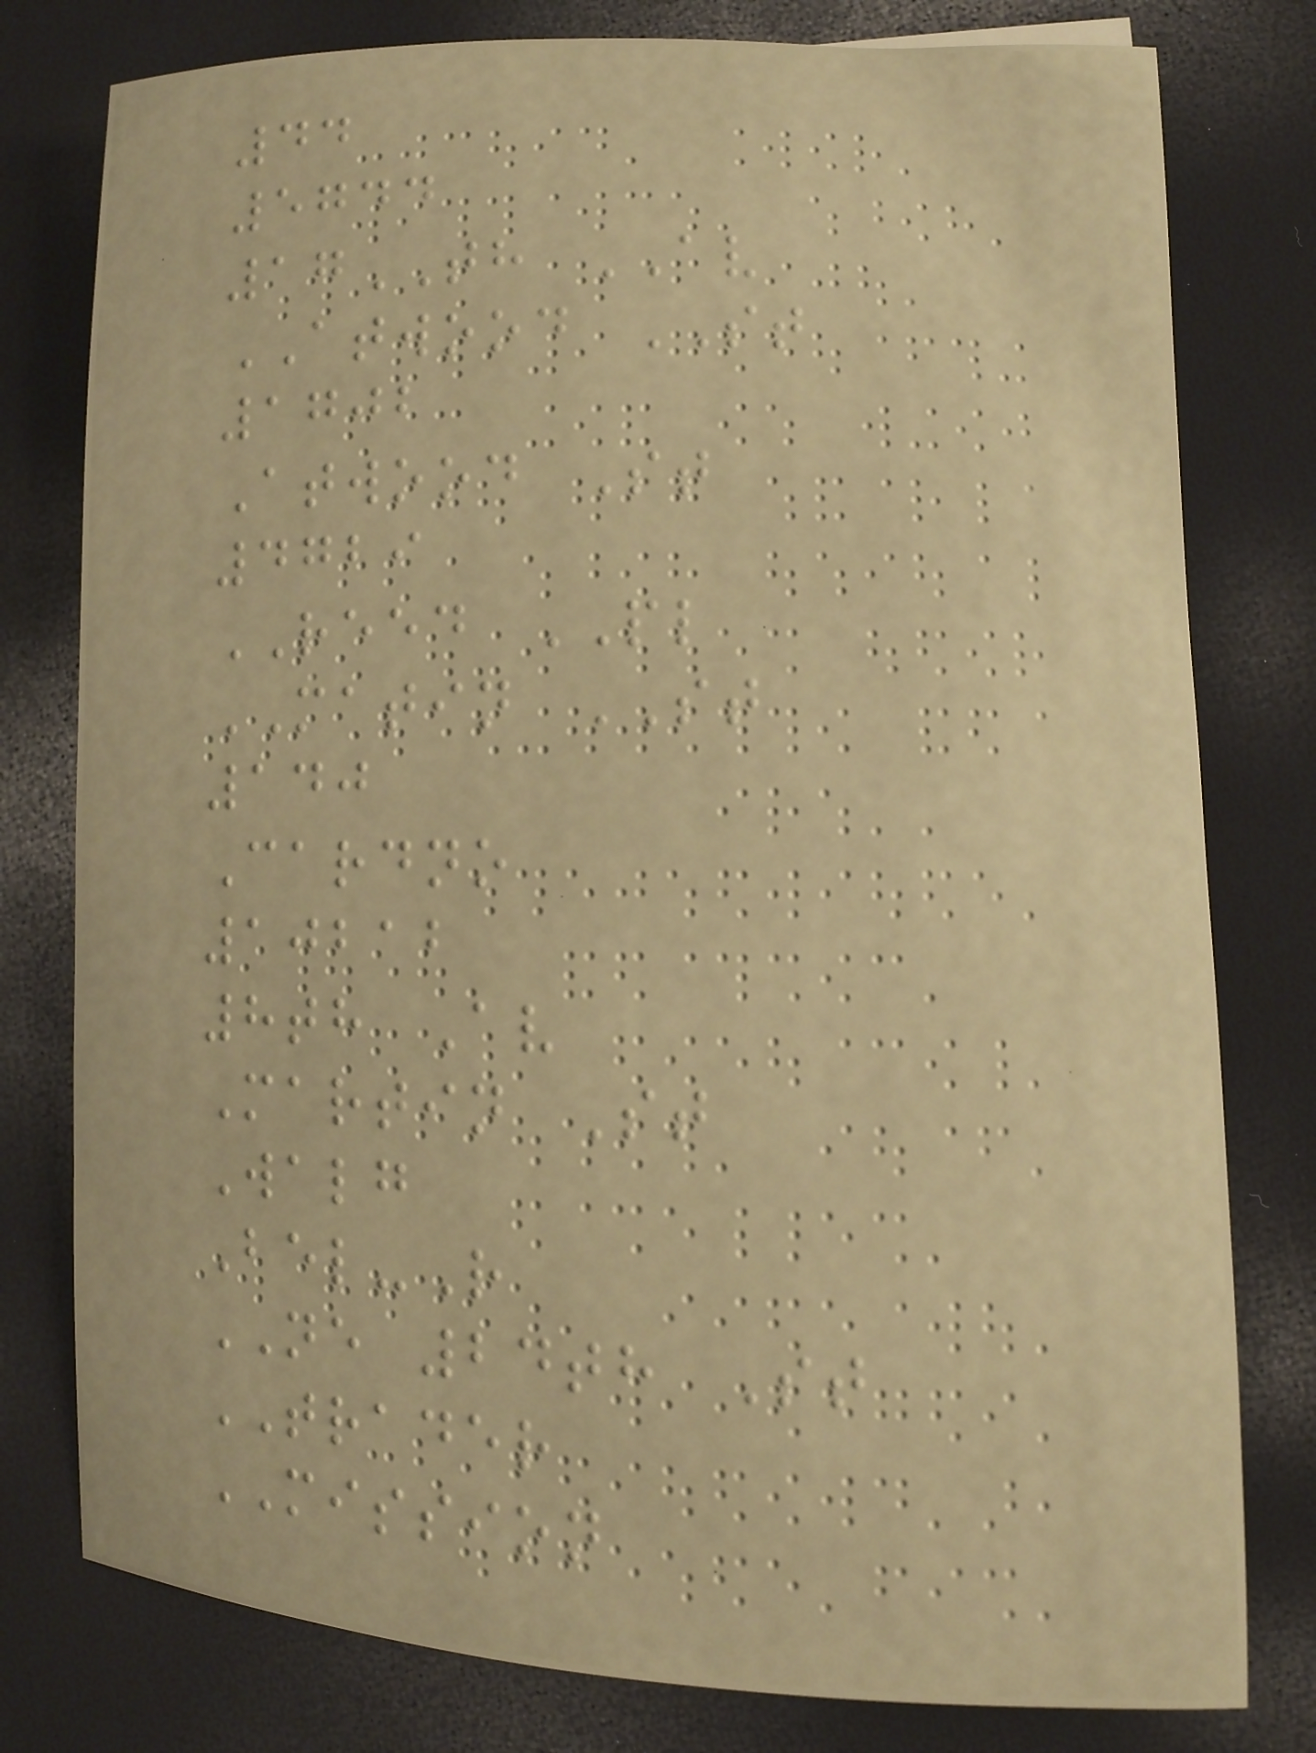44
5744
17TH AV
ATWOOD ST
1702
Atwood St
4729
REED PL
MATIN ST
140
Cardno
10212
8th Av
Martin St
Walg
Bel-R
NE 24th St
TRADER
MISSION
